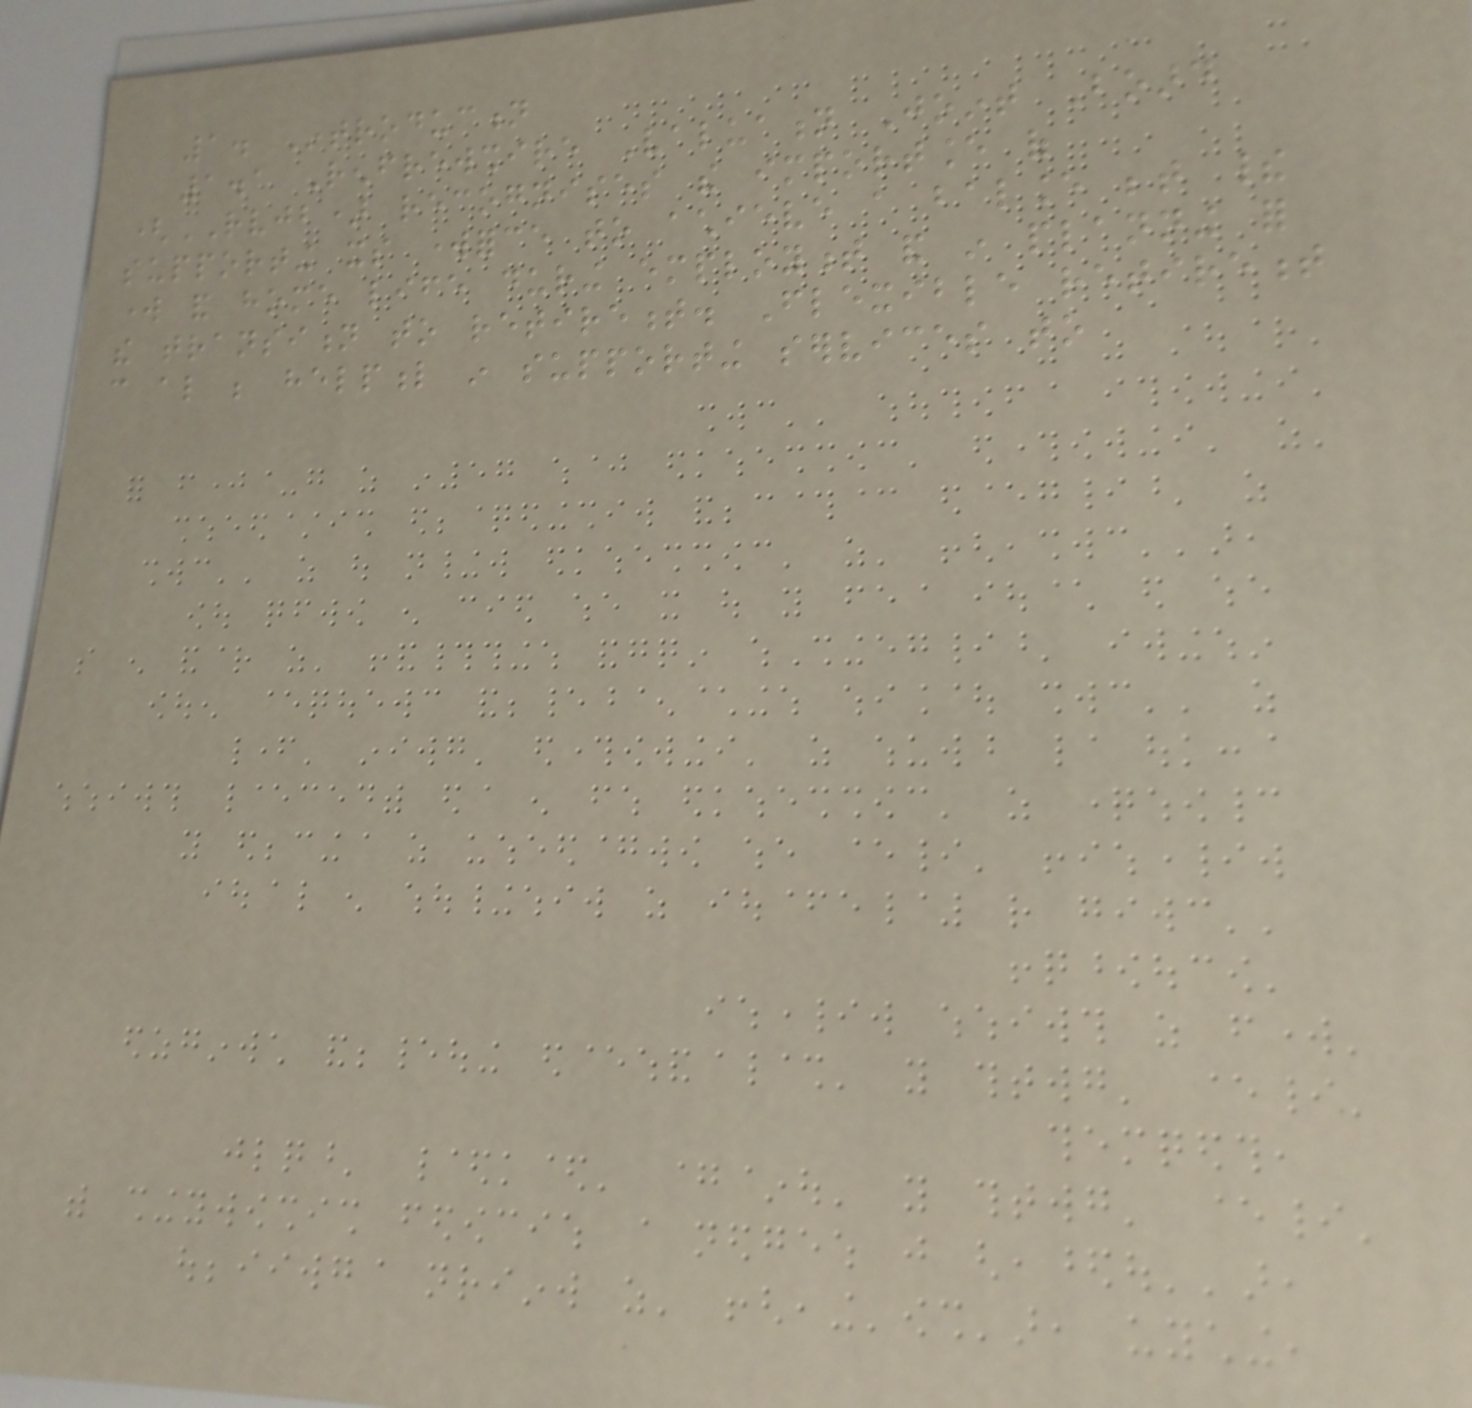1. Introduction
1.1 Renfrewshire Valuation Joint Board
(RVJB) recognises the importance of
supporting its workforce to achieve a balance between their
work and home life during employment and in planning for
the transition to retirement. Flexible retirement
can also be helpful in supporting services to
